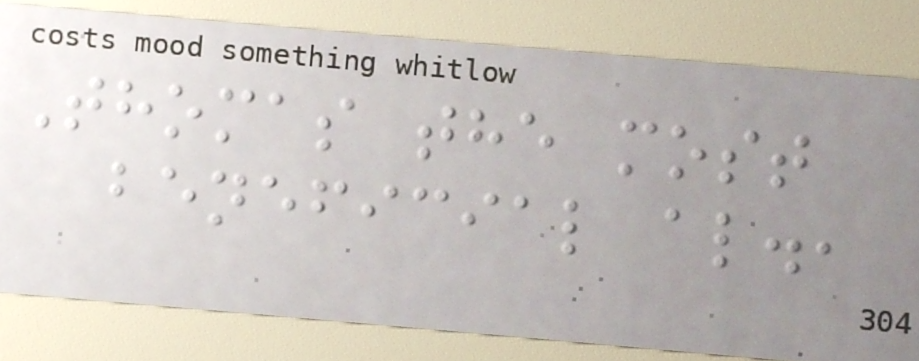Thomas the most
beneficial al.,
